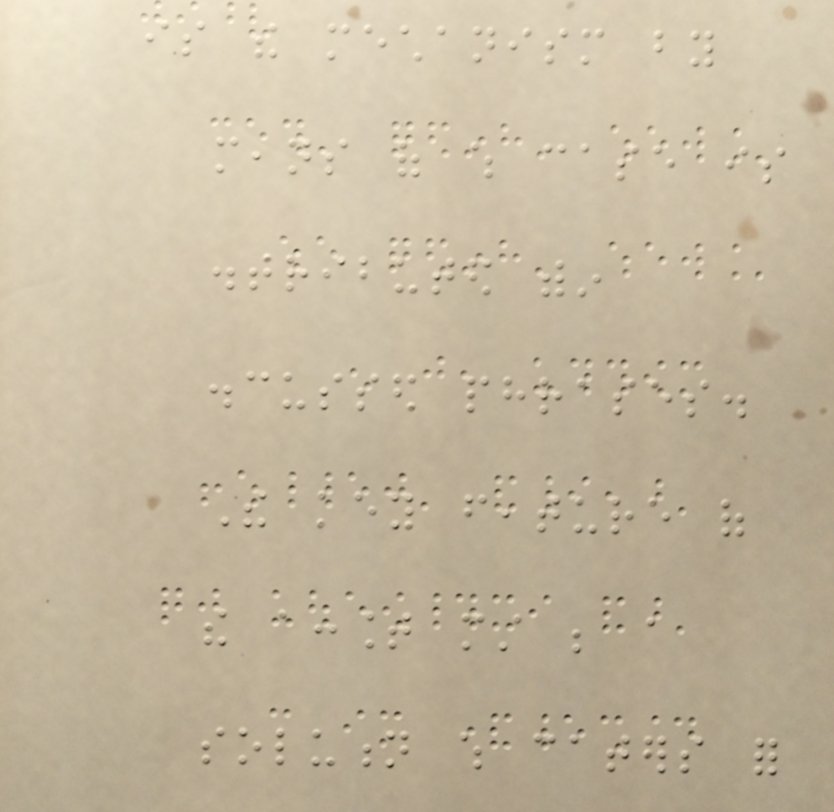is the mechanism by
means of which case is
distributed within
discussed phrases.
The key feature of
the account must be a
solution which caters for
